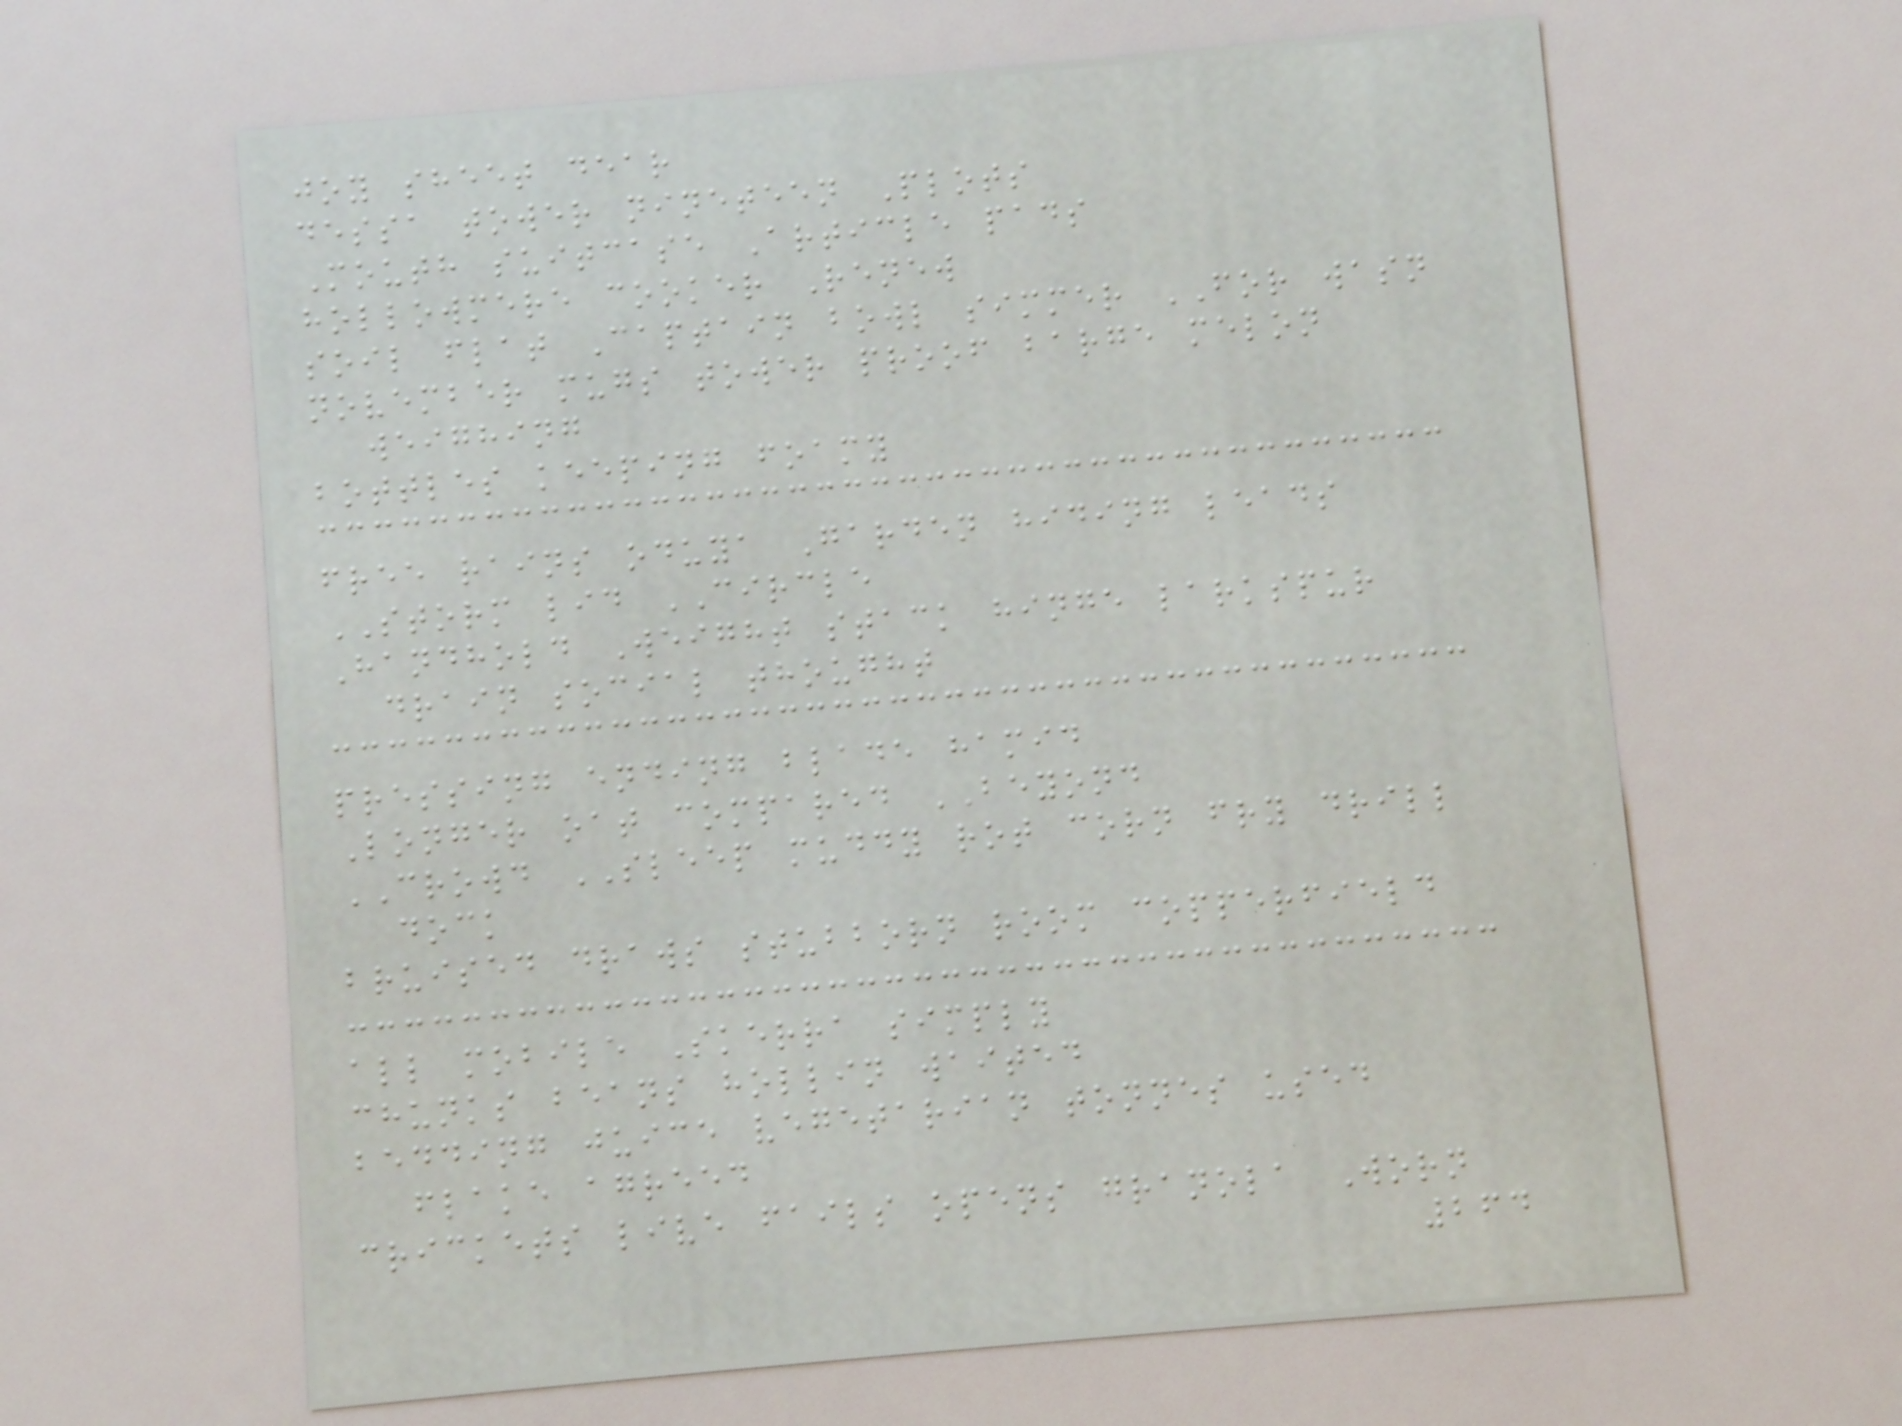joy sheet dear
dessa tower nineteen Plots
Mouth suitcase Article pads
hollowmere cooker Renew
soil flat Captain bowl simmer FOR wasn
november mugs tower proof barge melon
weighing
bottles keeping foamy
free rains oduya Garden hiding leads
STORM lid CIRCLE
Handhold Weight stack hinge larkspur
drain social thought
pressing ending blade hamid
Longer oat compared BEYOND
CROWD SLEEP muddy rot corn fry drill
dock
bruised draws stubborn room copperfield
all mobile Skerra simply
chunks beans hollin waited
bedding juice vegetarian tonnes used
flake agreed
crickets live fails opens granola Worn
264
